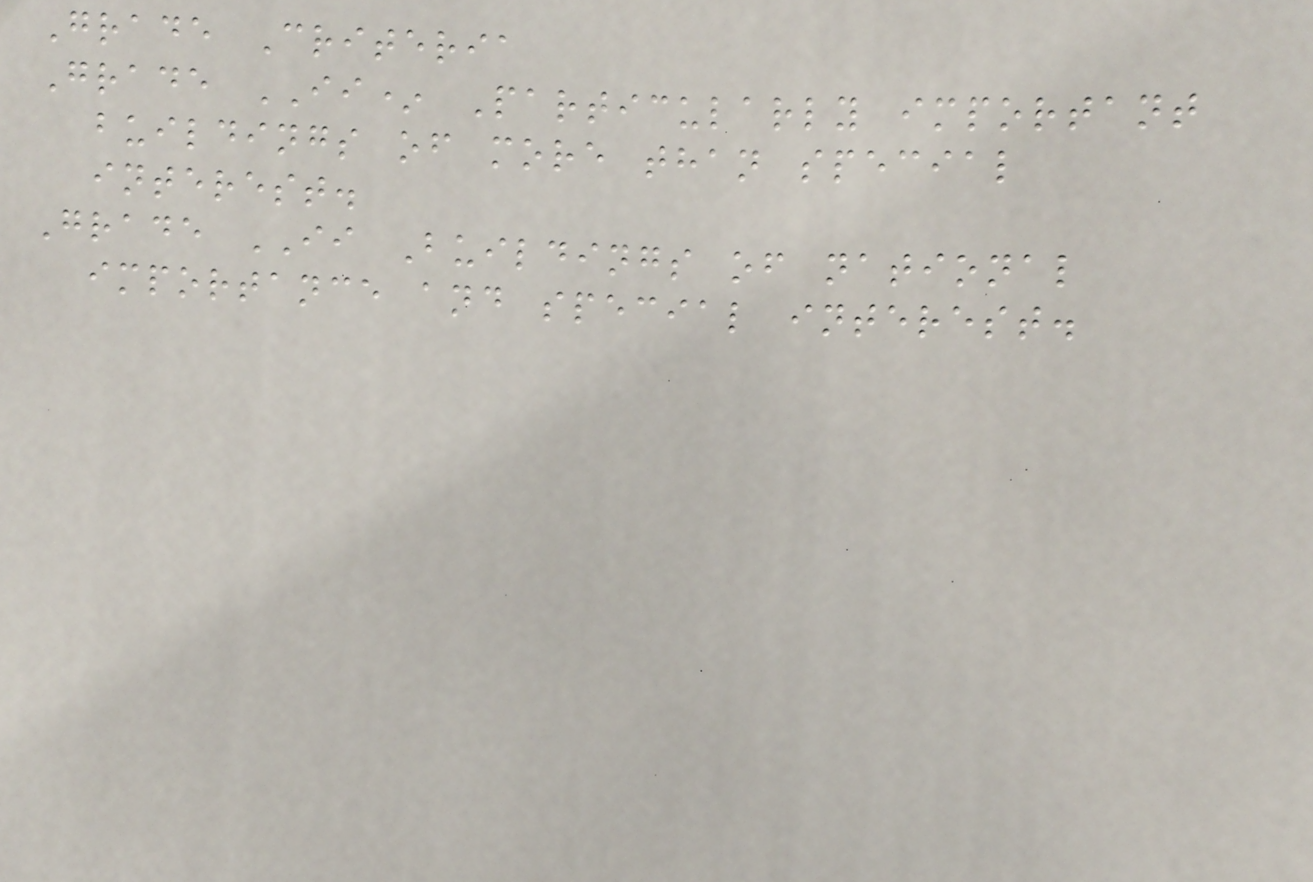Grade Criteria
Grade II* Particularly important
buildings of more than special
interest.
Grade II Buildings of national
importance and special interest.
